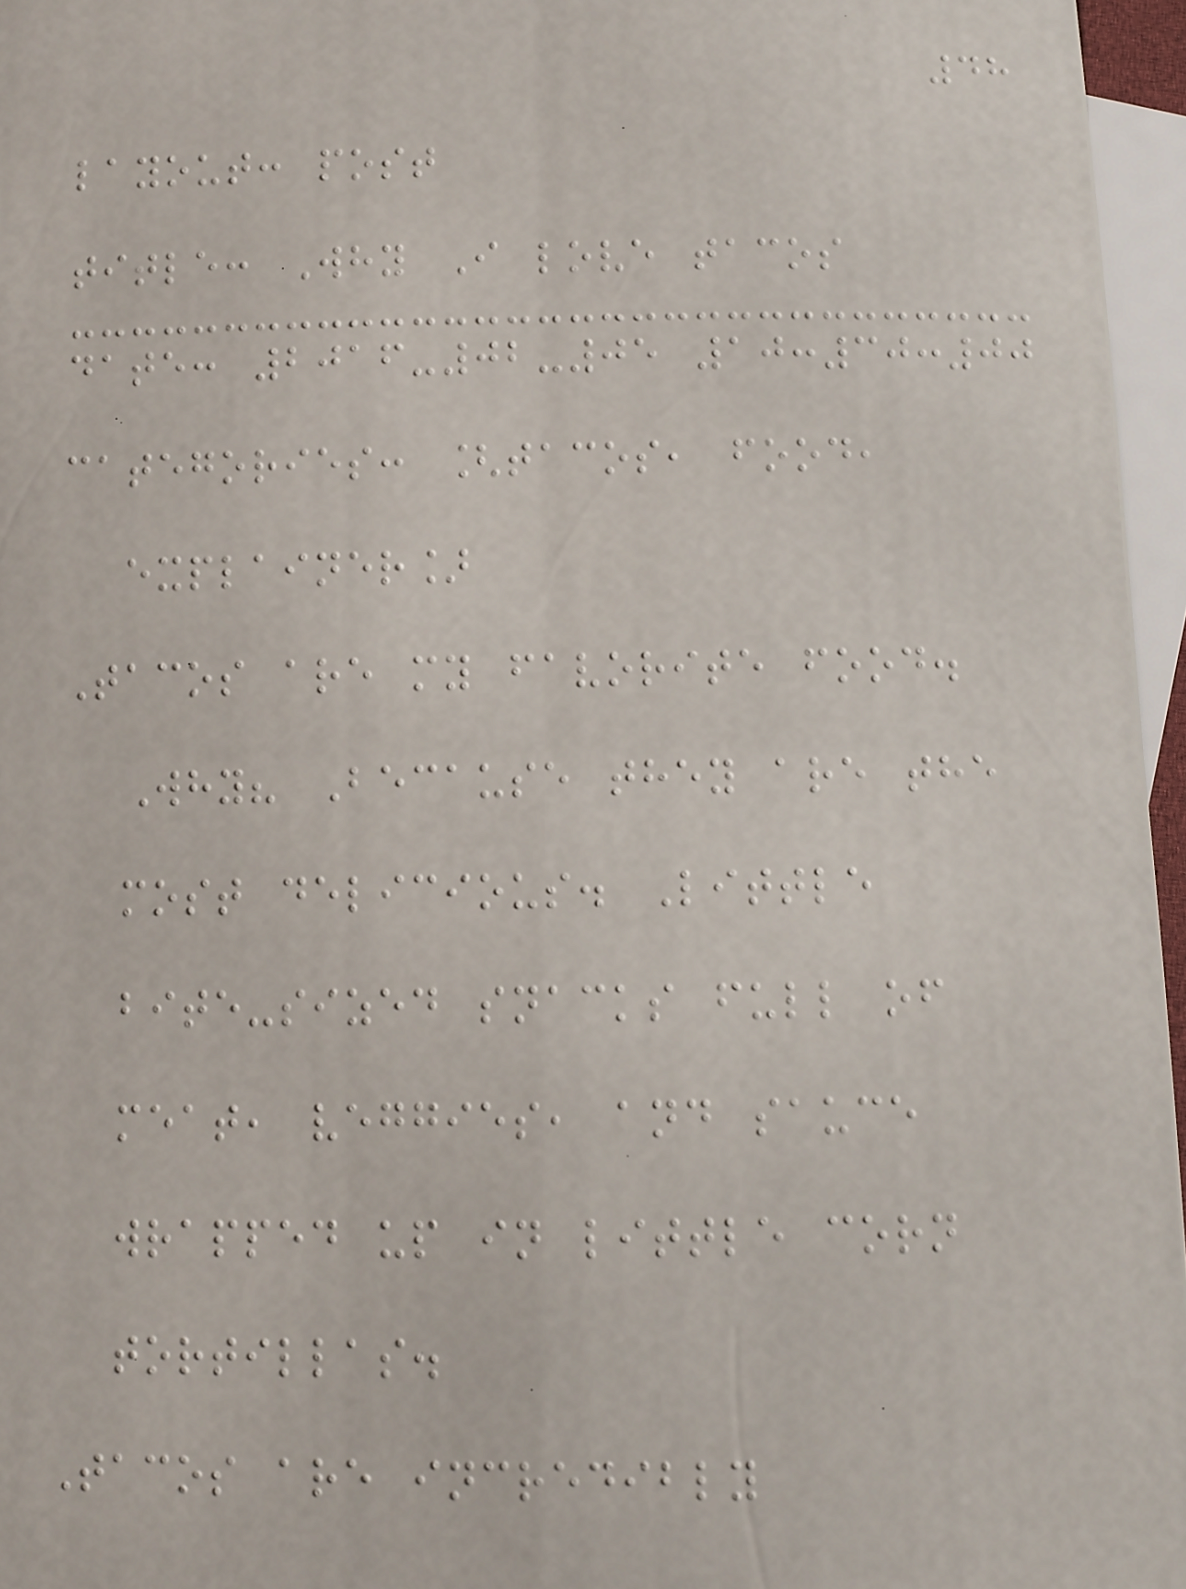48
layout: post
title: Why I love tacos
date: 2016-02-05 10:30:00
categories: [tacos, food,
explainer]
Tacos are my favorite food.
Why? Because they are the
most delicious. Little
bite-sized snacks full of
meat, veggies, and sauce
wrapped up in little corn
tortillas.
Tacos are incredibly
